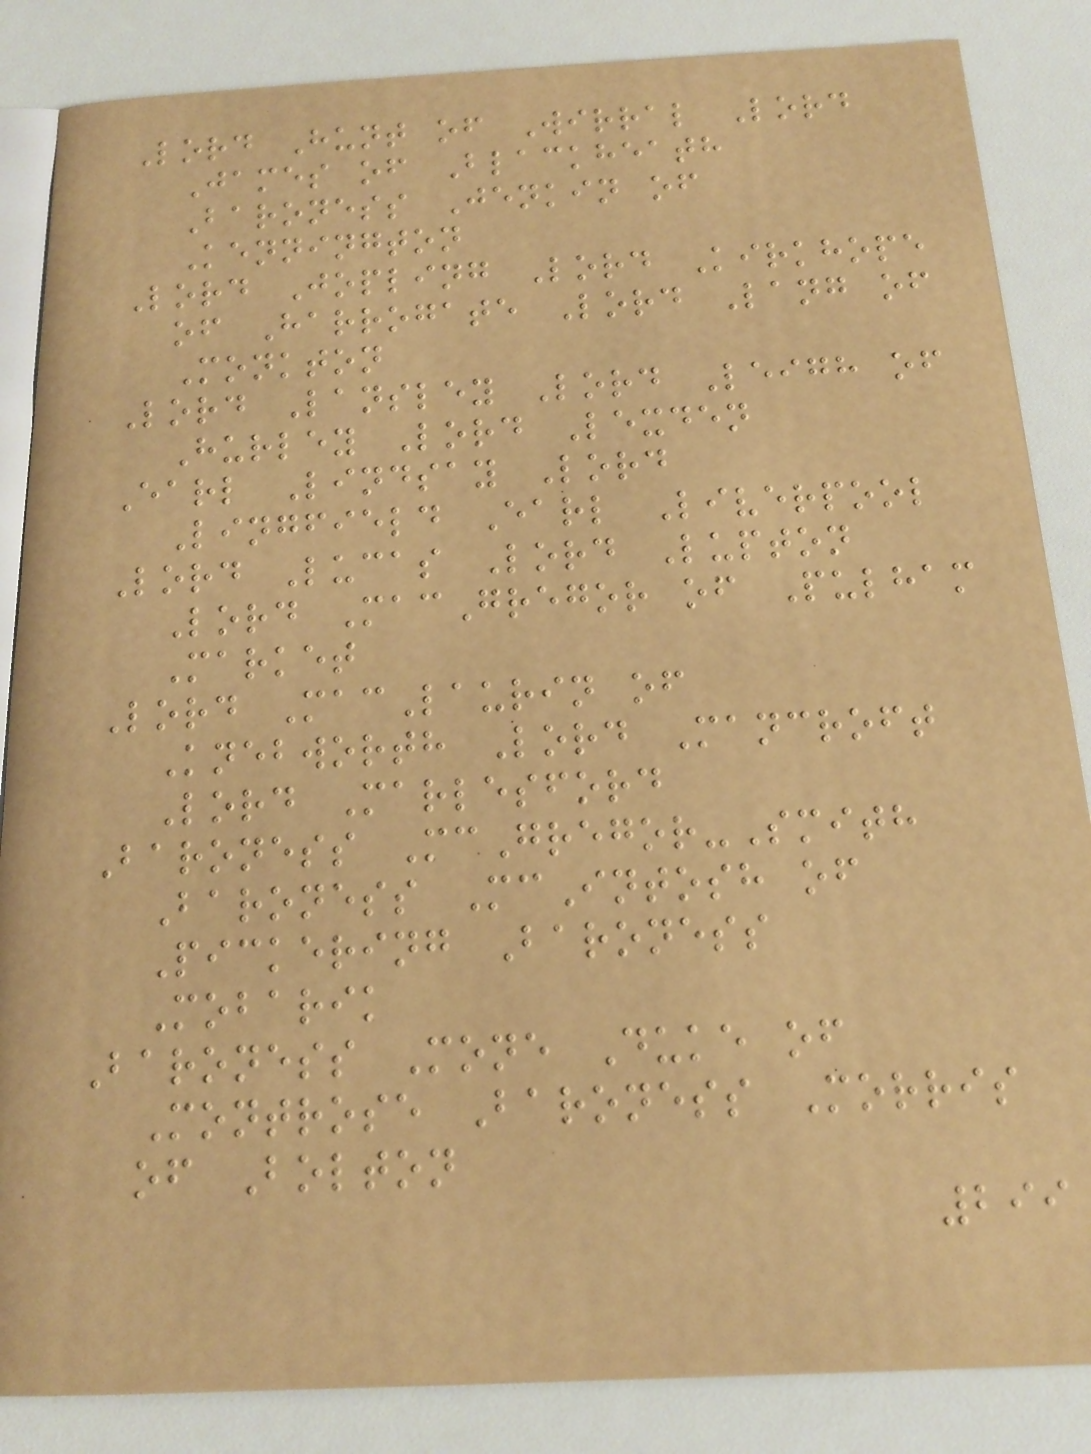Lord Hunt of Wirral Lord
James of Blackheath
Baroness Jenkin of
Kennington
Lord Jopling Lord Kirkhope
of Harrogate Lord Lang of
Monkton
Lord Lansley Lord Leigh of
Hurley Lord Lexden
Earl Lindsay Lord
Lingfield Earl Liverpool
Lord Lucas Lord Lupton
Lord MacGregor of Pulham
Market
Lord MacLaurin of
Knebworth Lord Mancroft
Lord Marlesford
Baroness McGregor-Smith
Baroness McIntosh of
Pickering Baroness
Mobarik
Baroness Mone Duke of
Montrose Baroness Morris
of Bolton
299
